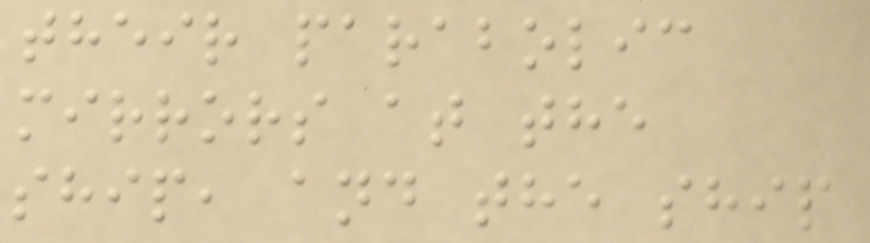their parabolic
mirrors at the
ship, and the ship
